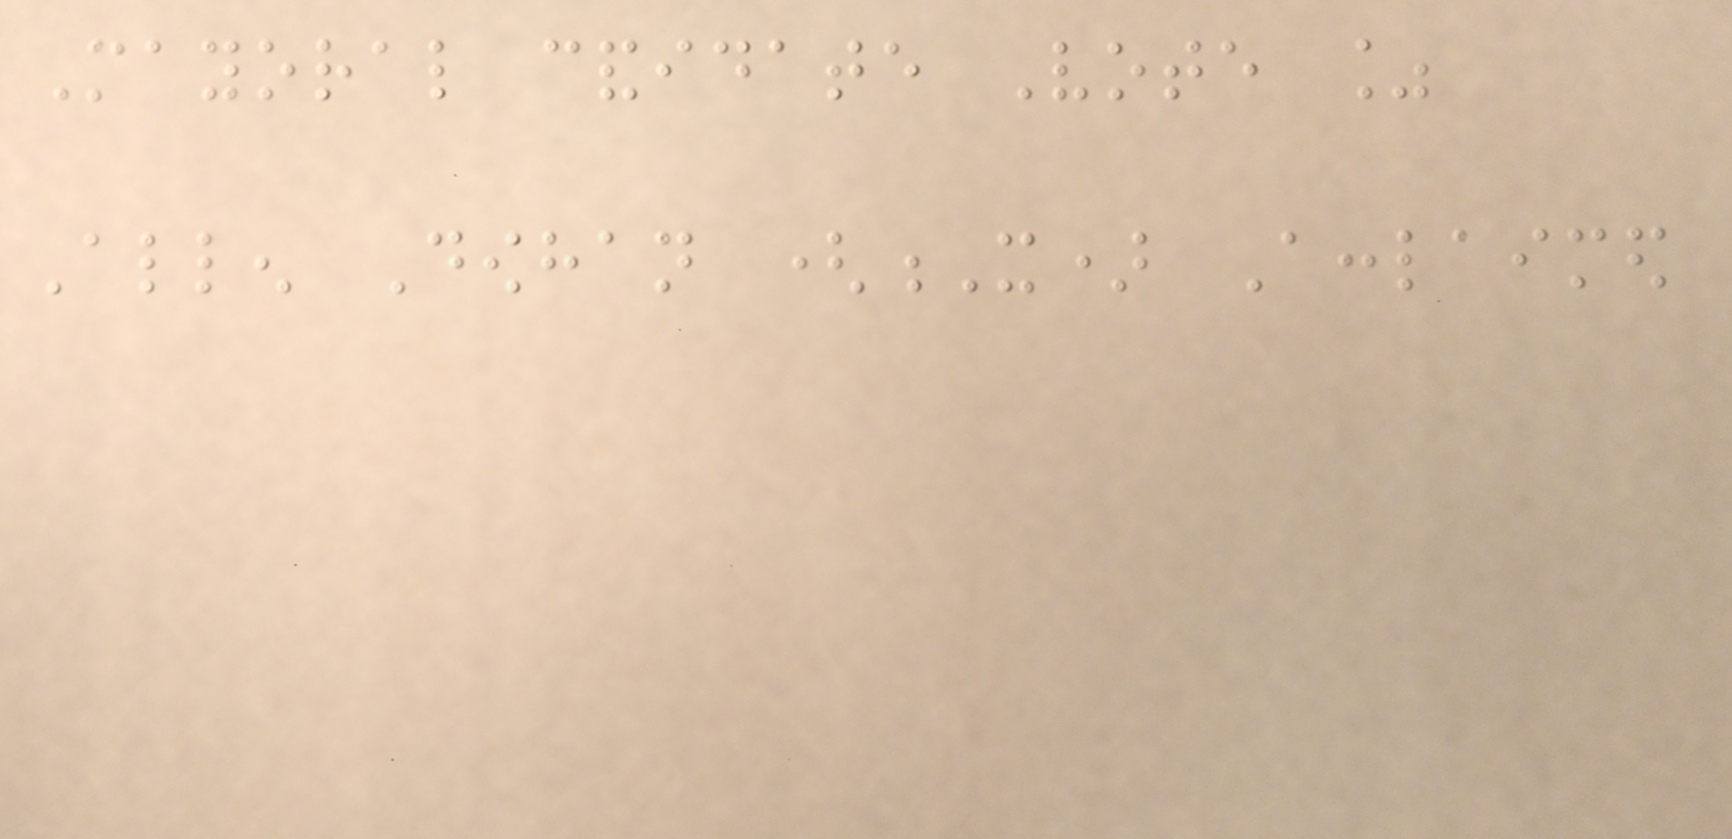Mayoral candidate Vote %
Allen Dowhan (X) Acclaimed
